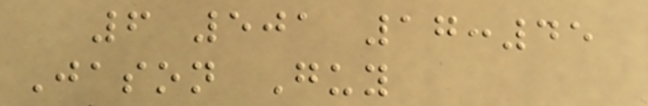6 501 17:45
Jason Guy
